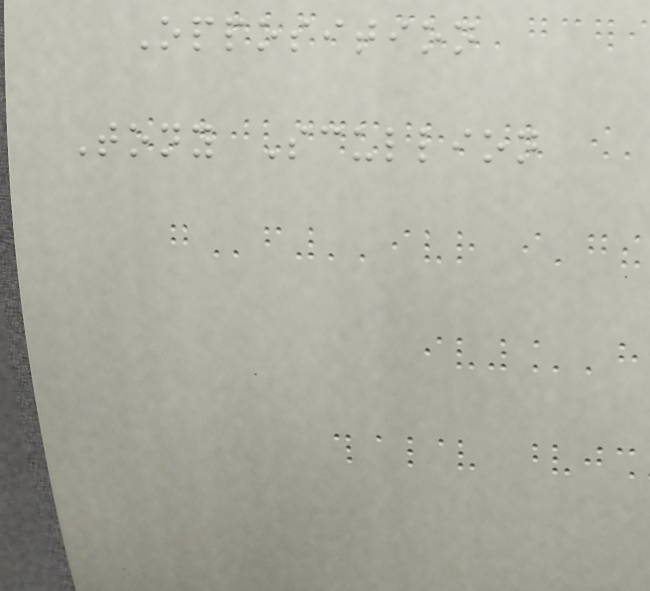Opposition
Tony Scullion
